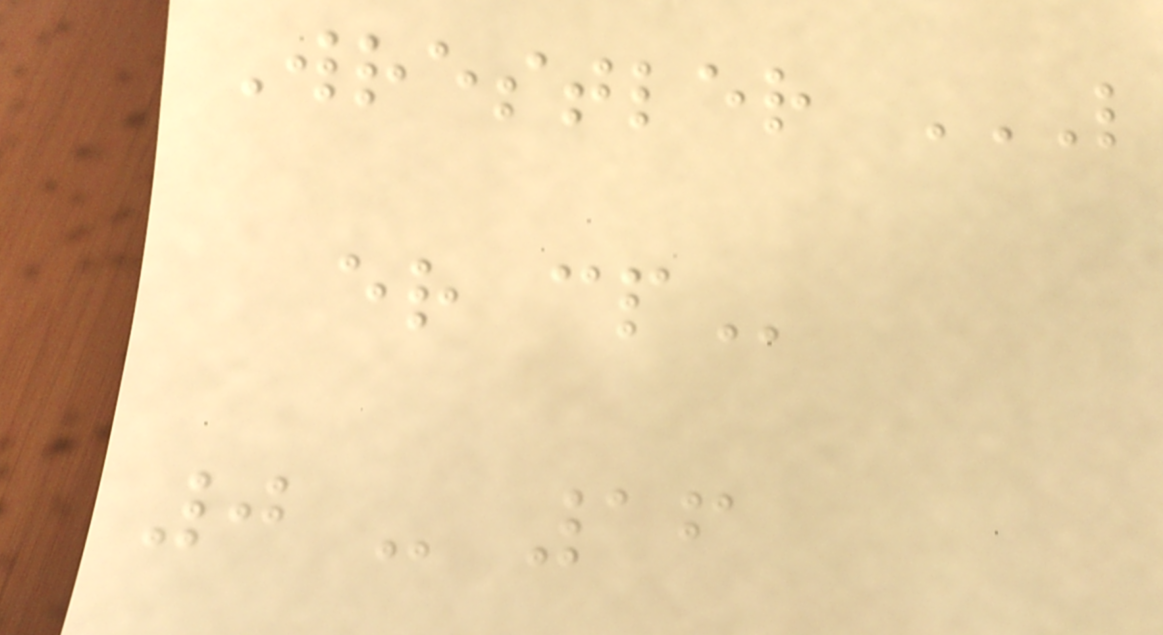Wrestler L
ER CP
0 - 16
